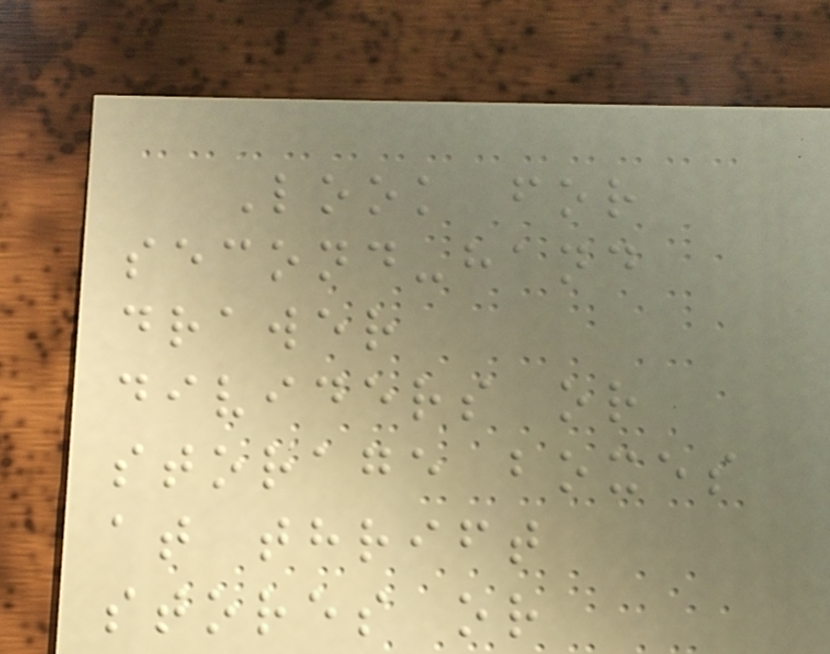Look for
second-hand
drawer
dividers or
storage boxes
at thrift
stores or
